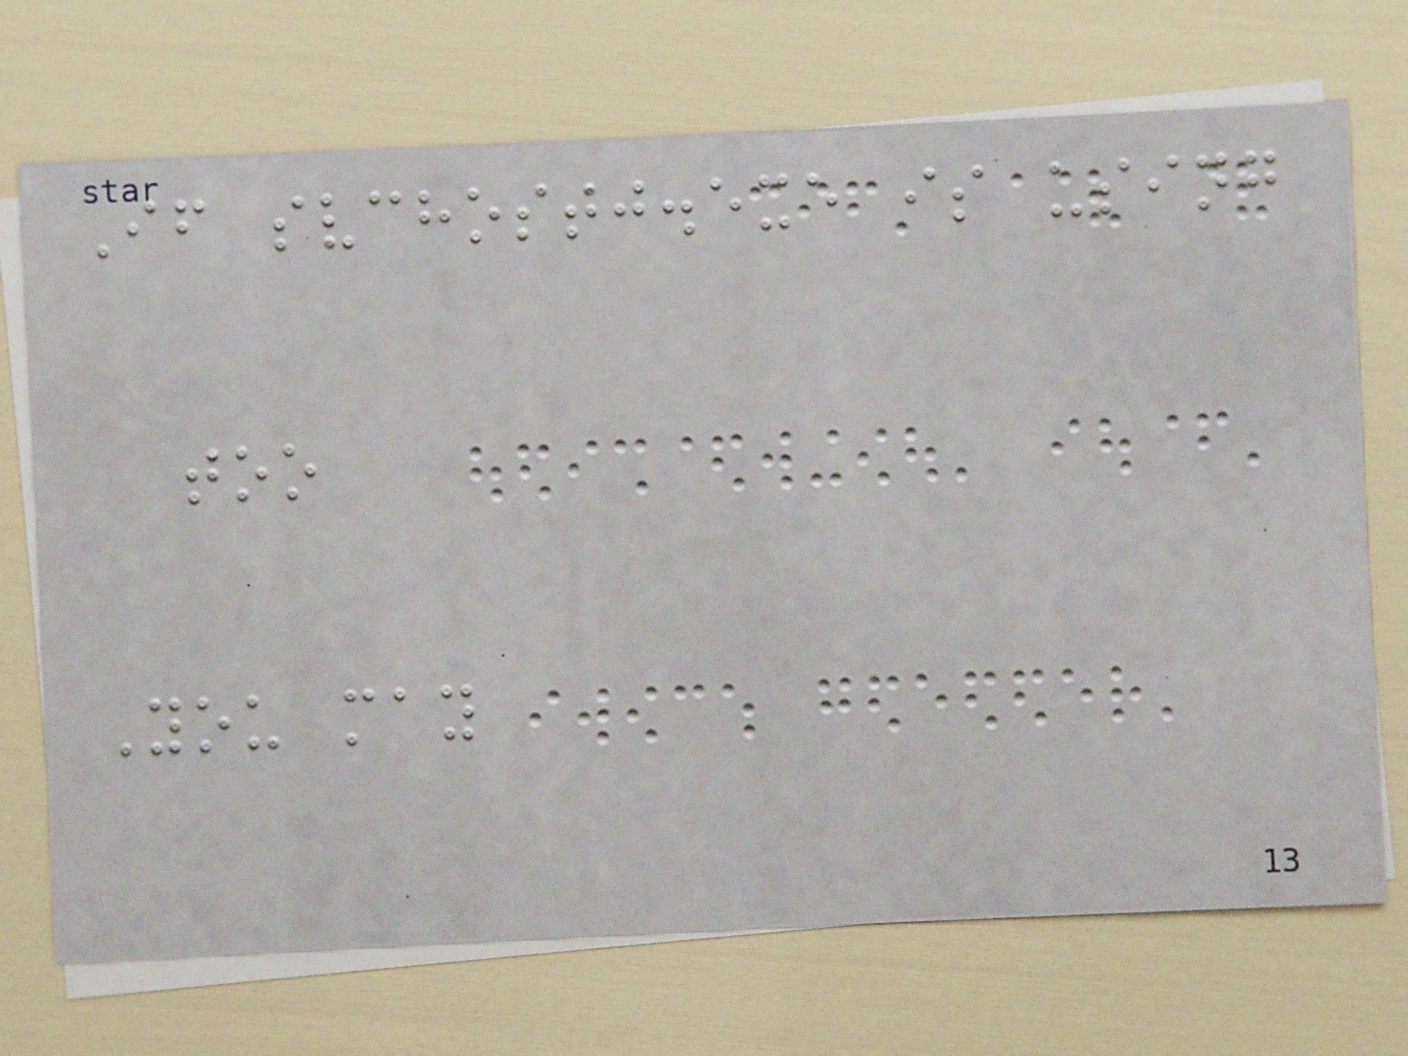If svchostj.exe is using
too
You may
